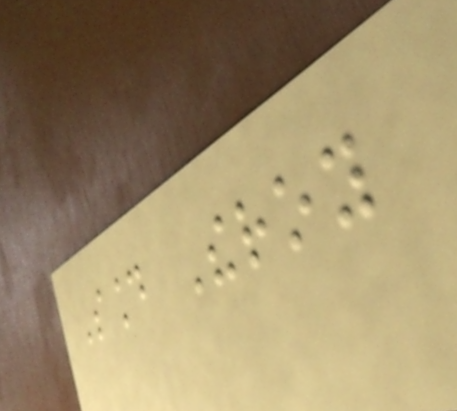Sound Theroy
